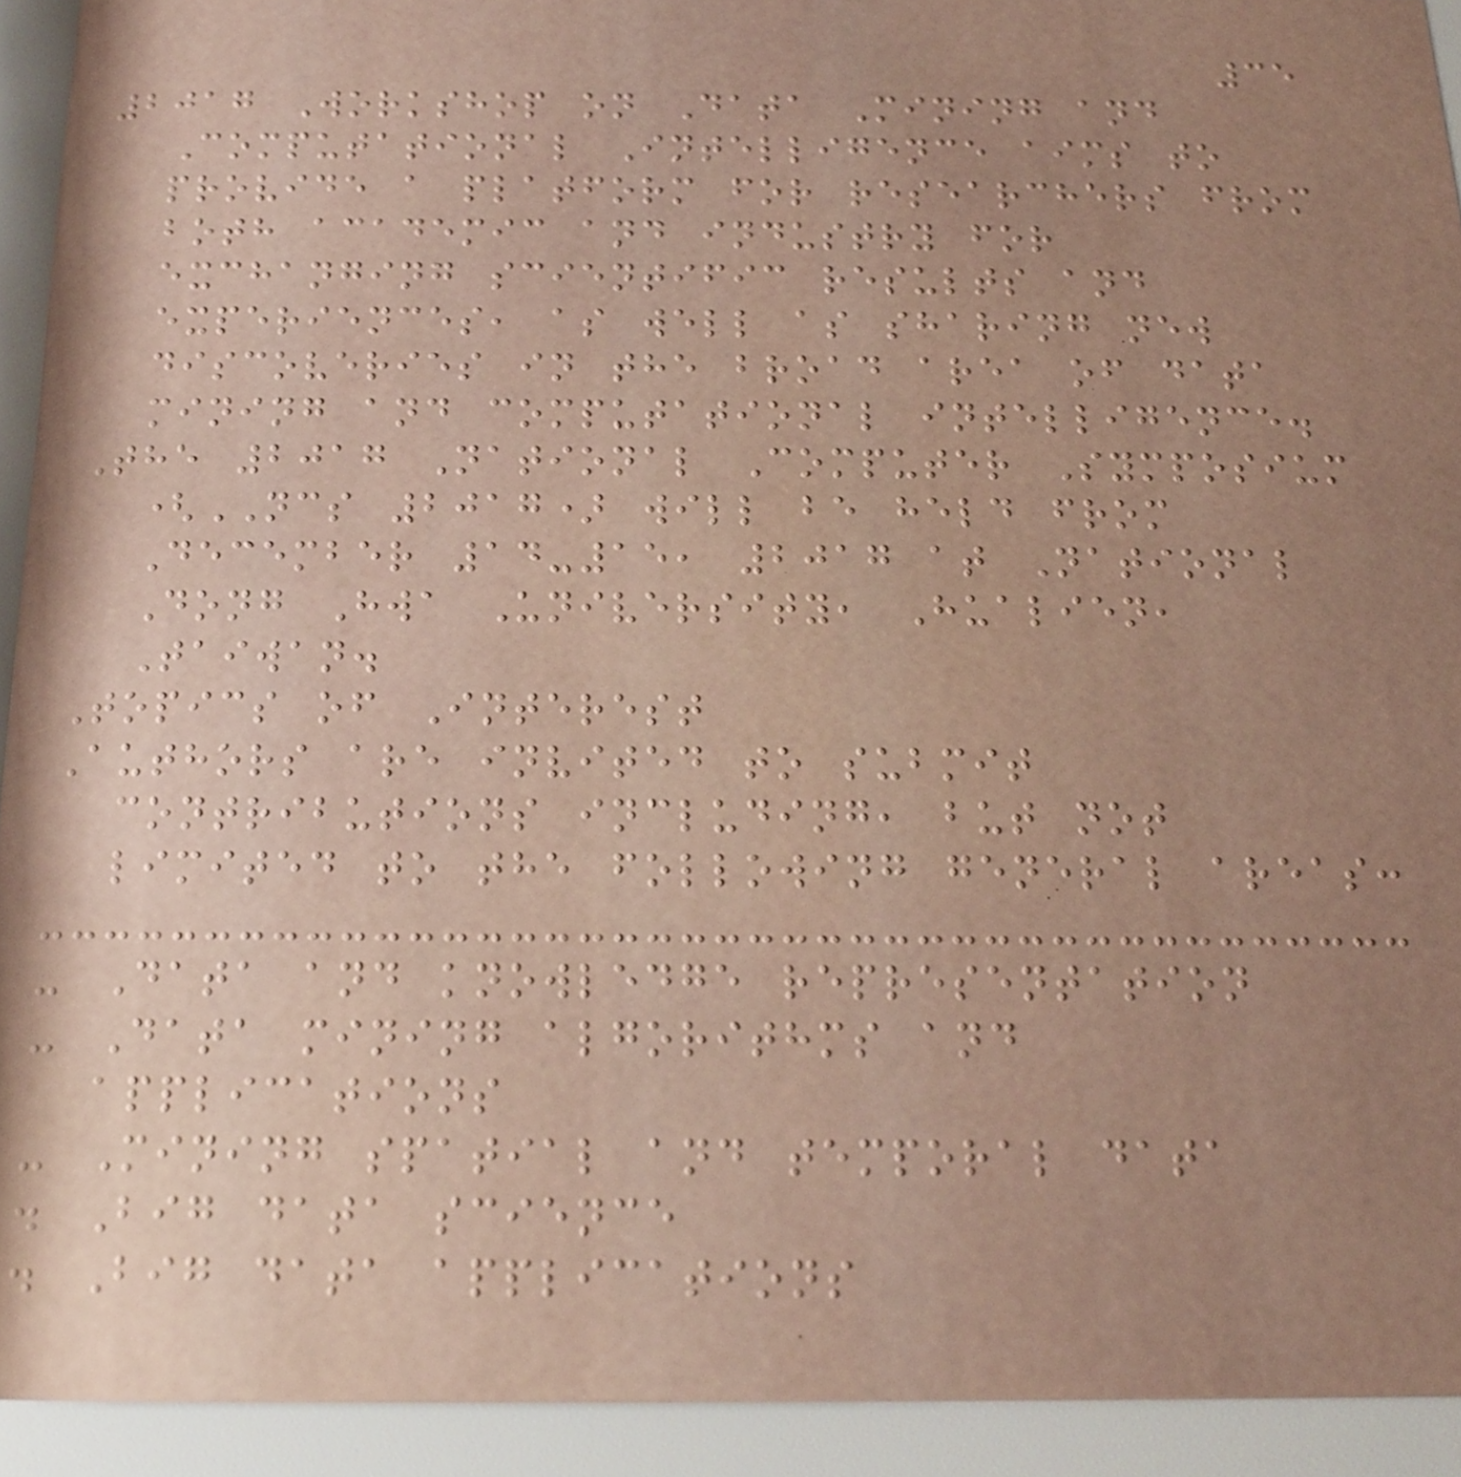35
2017 Workshop on Data Mining and
Computational Intelligence aims to
provide a platform for researchers from
both academic and industry for
exchanging scientific results and
experiences, as well as sharing new
discoveries in the broad area of data
mining and computational intelligence.
The 2017 National Computer Symposium
(NCS 2017) will be held from
December 14-15, 2017 at National
Dong Hwa University, Hualien,
Taiwan.
Topics of Interest
Authors are invited to submit
contributions including, but not
limited to the following general areas:
- Data and knowledge representation
- Data mining algorithms and
applications
- Mining spatial and temporal data
. Big data science
. Big data applications
